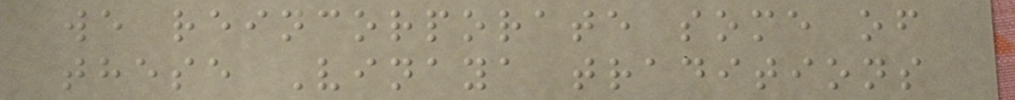we reincorporate some of
these Vinaya traditions
